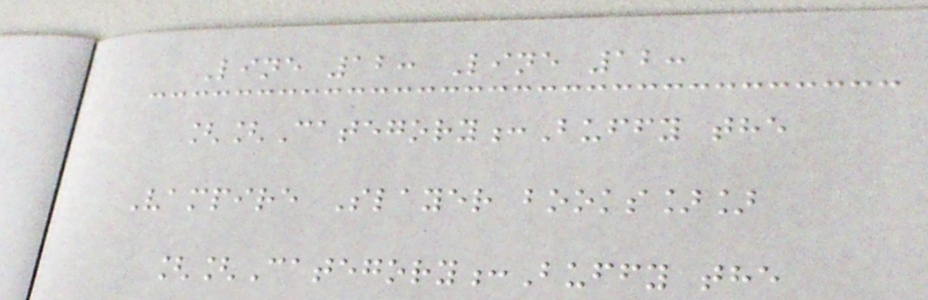Line 12: Line 12:
[[Category:Buffy the
Vampire Slayer books]]
[[Category:Buffy the
